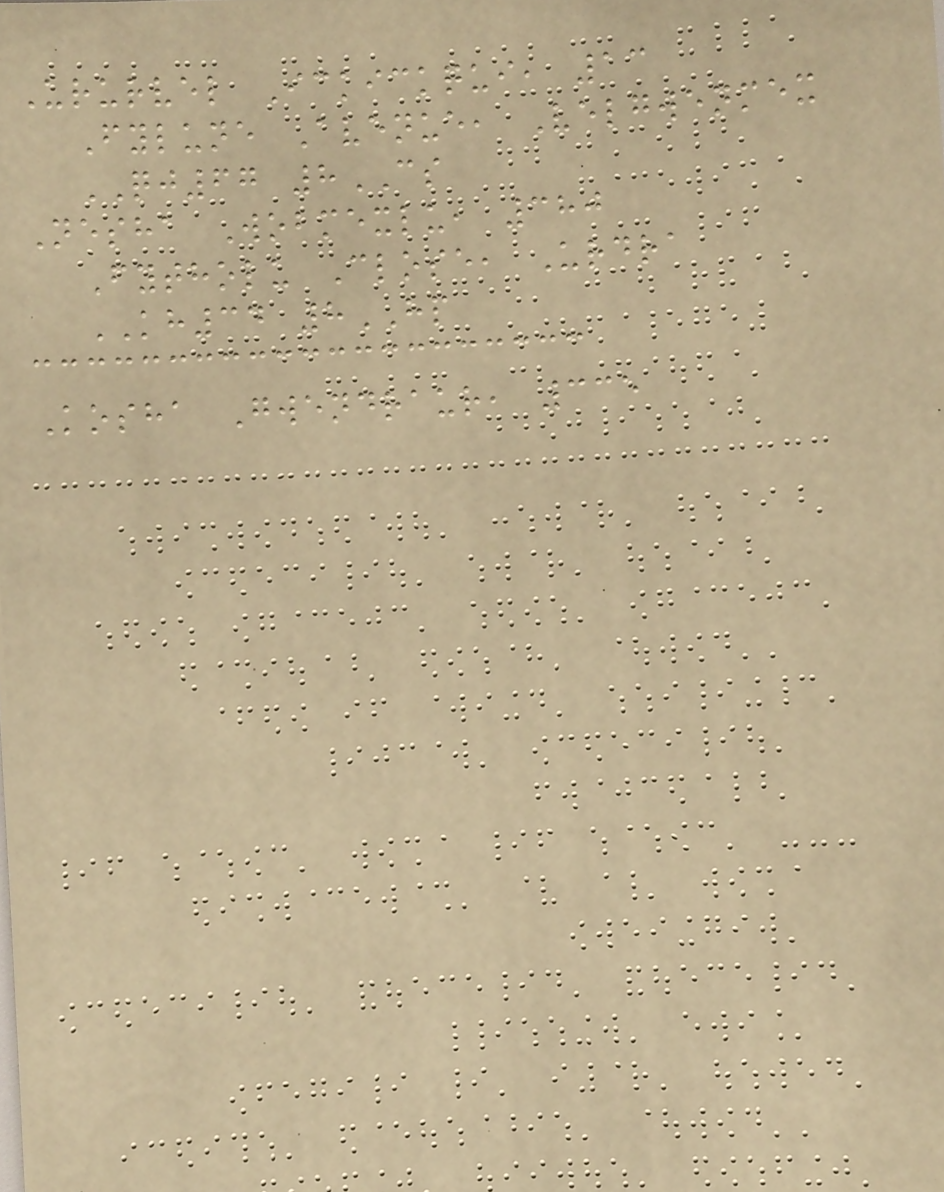Ururvel Ickickqui, 13
Fylune Avenue, Velgwenmex
QJ67 8CS
Nesha Wobmexlu, 380
Fytholu Close, Urdra
KH34 8HP
Kosha Gwendraur, 335
